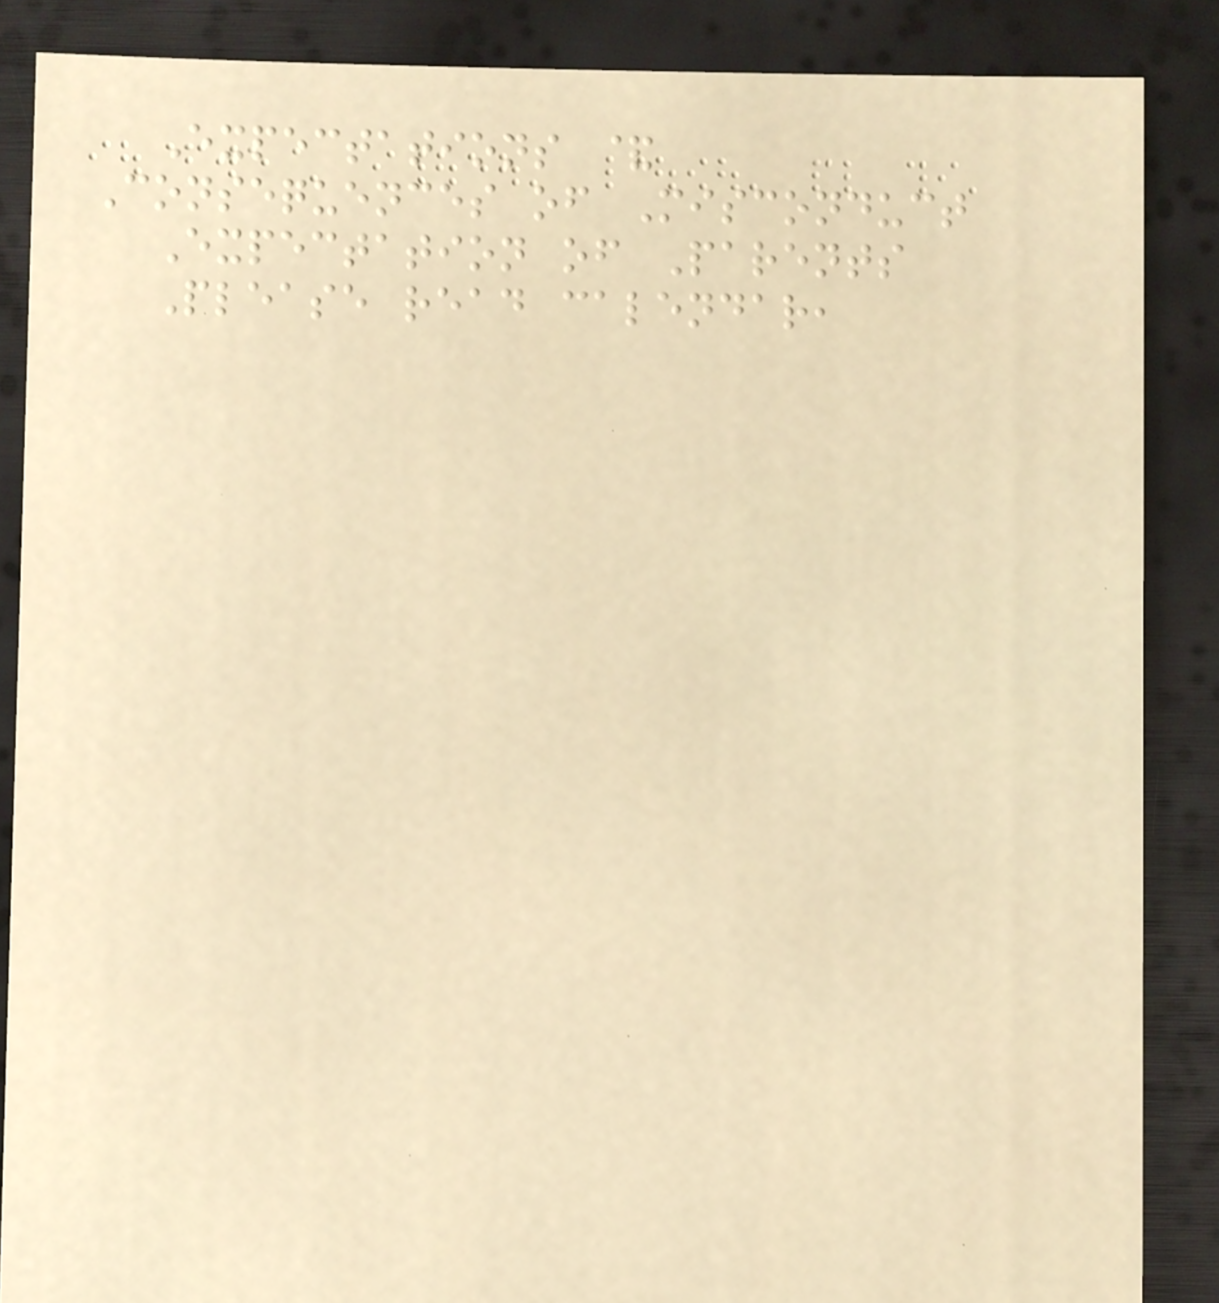Expectations &
Consequences of Misconduct
Expectation of Parents
Please read calendar,
